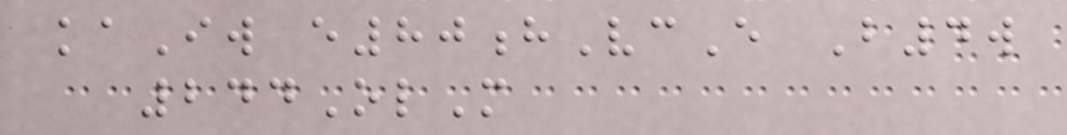kaIw e80hVcE B4w
244OlM
